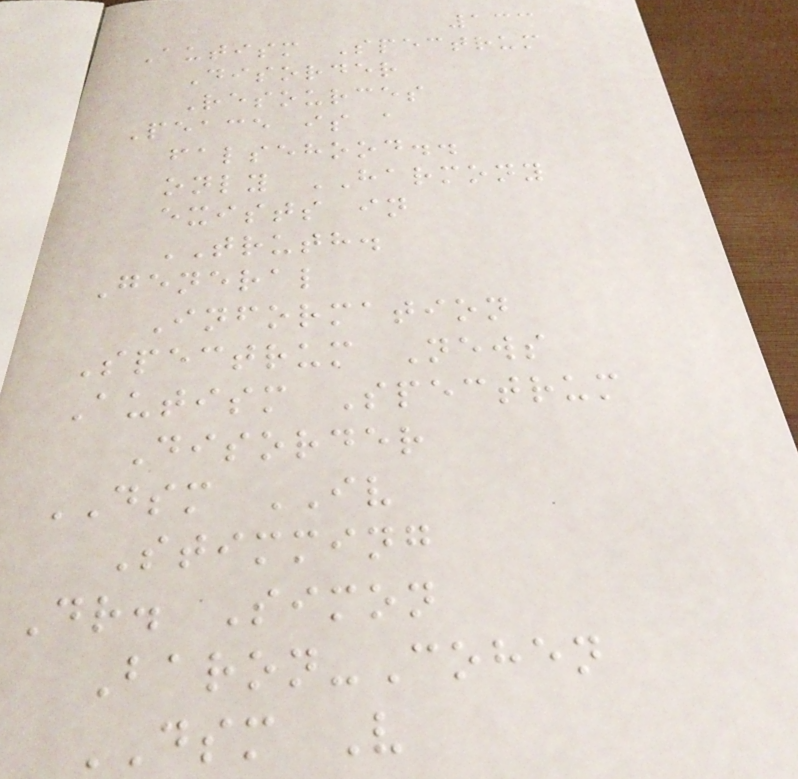133
Autism Spectrum
Disorder
Resources
Peace is a
falsehood..
only HARMONY
exists in
TRUTH.
General
Information
Spectrum News
Autism Spectrum
Disorder
DSM IV
Stimming
Dr. Simon
Baron-Cohen
DSM V
